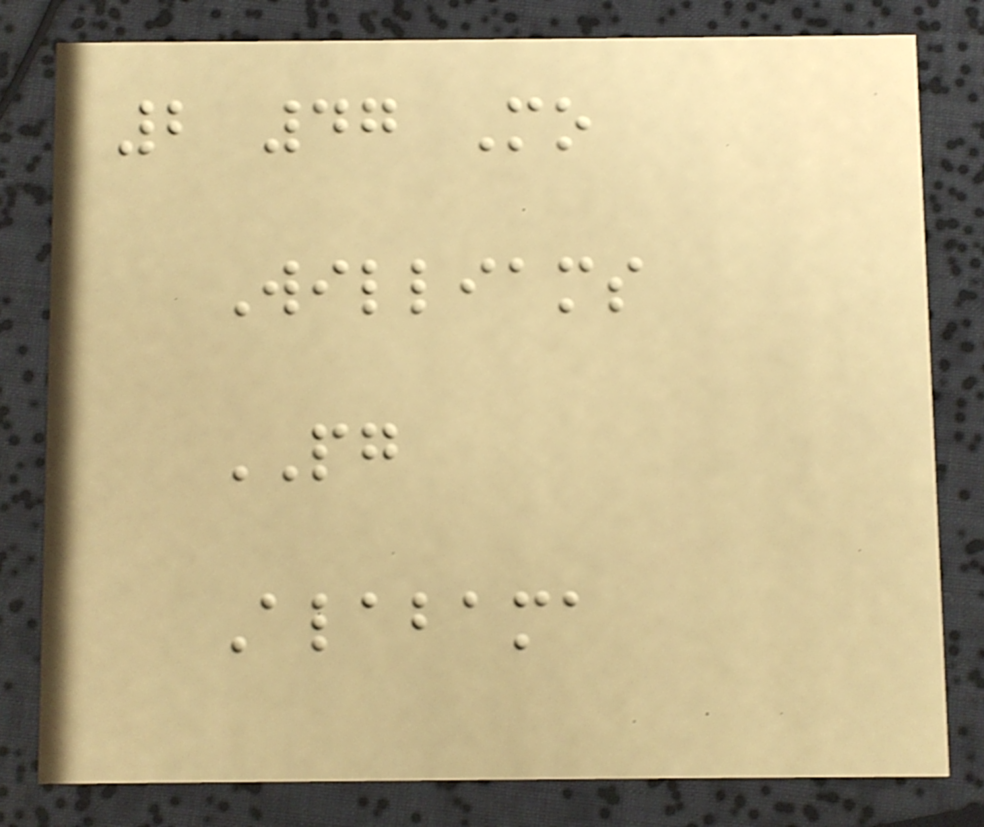2 47 Mo
Williams
PG
Alabama
